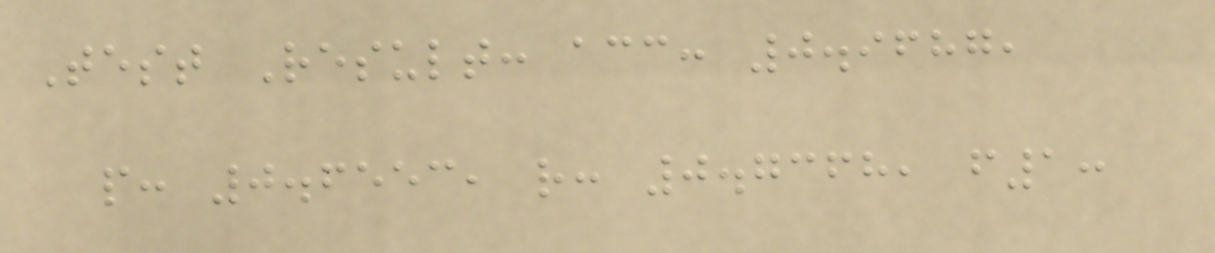Test Result: acc: 0.9687,
p: 0.6553, r: 0.7368, f1:
